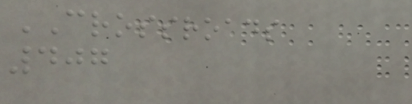CROSSROADS
407
